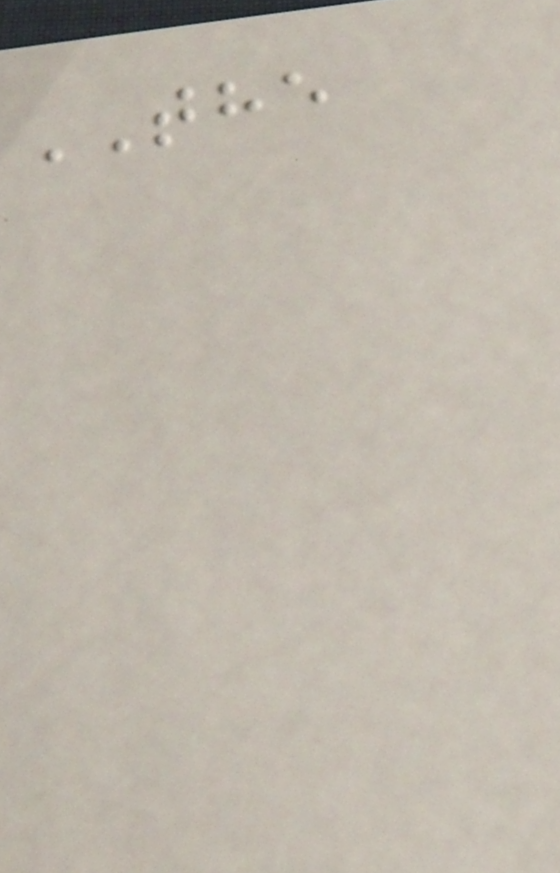THE
